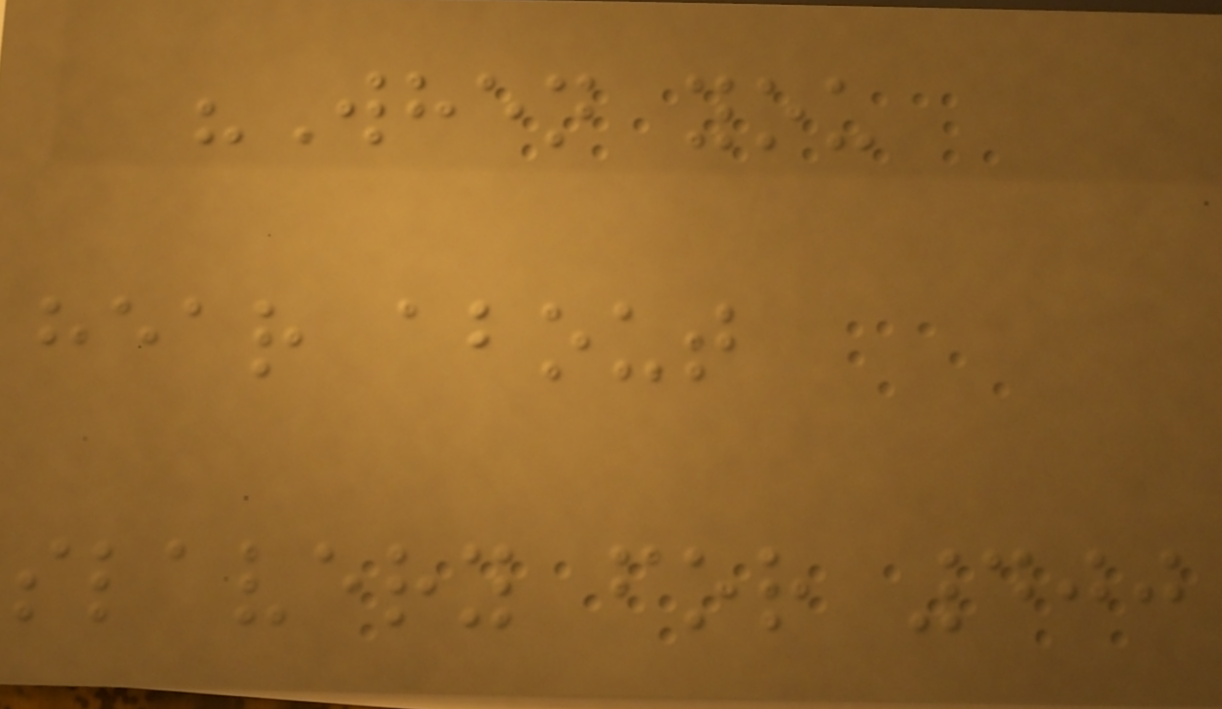"When you
hear about
slavery for 400
